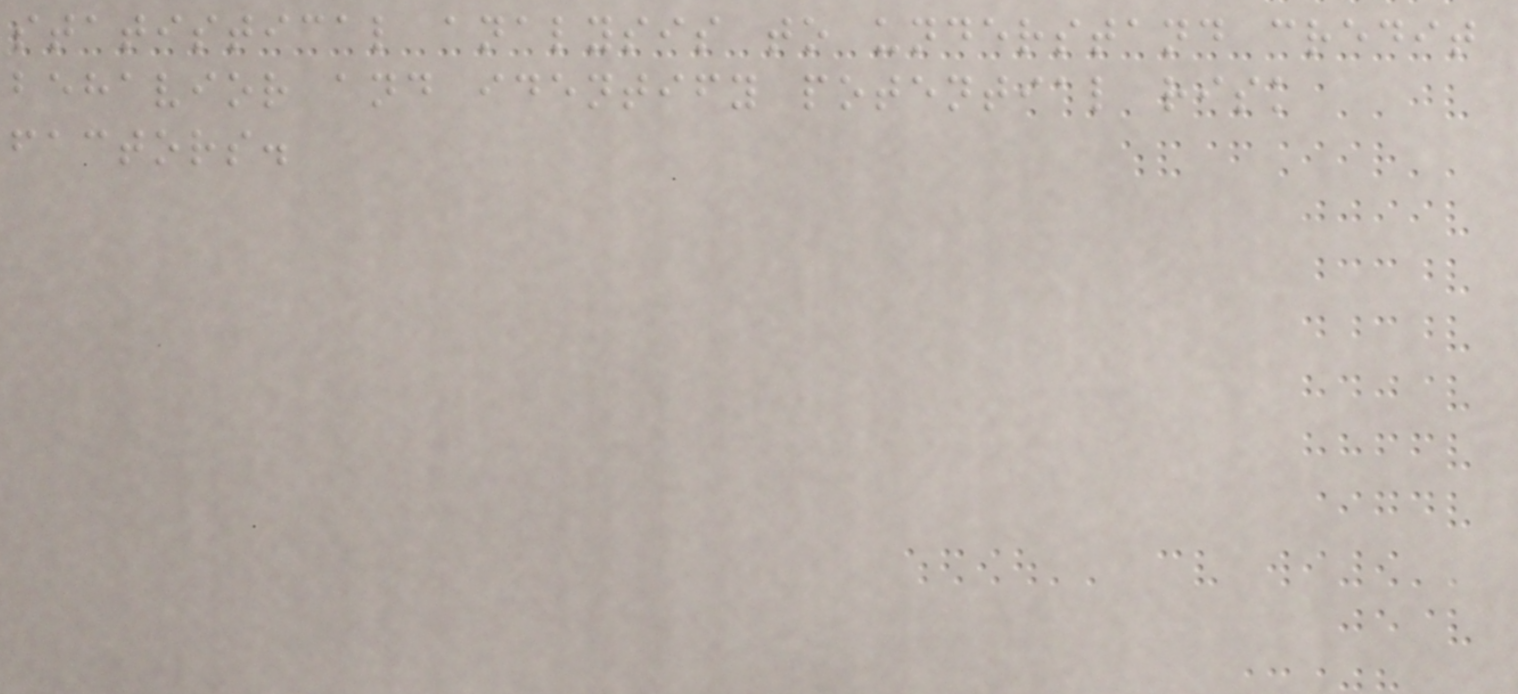statistical analysis to understand credit
behavior and identify potential risk
factors.
